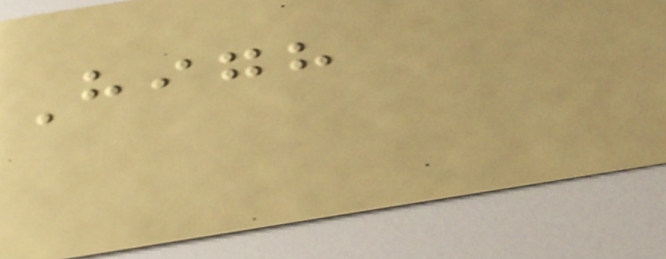High
